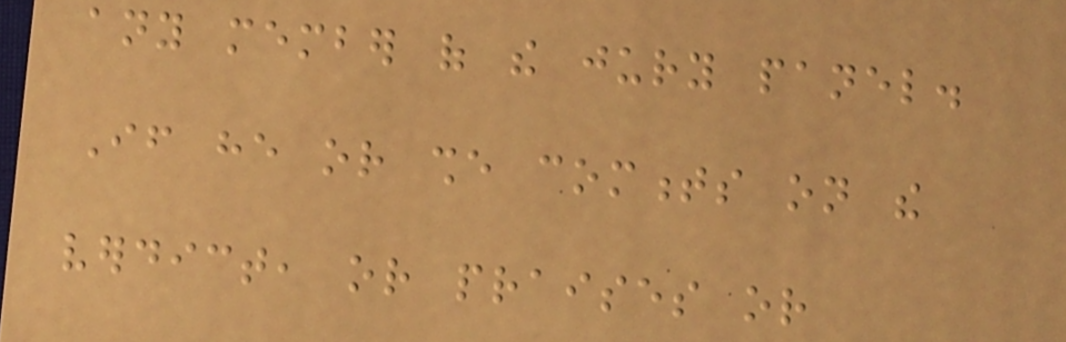any member of the jury panel.
If he or she comments on the
verdict, or praises or
